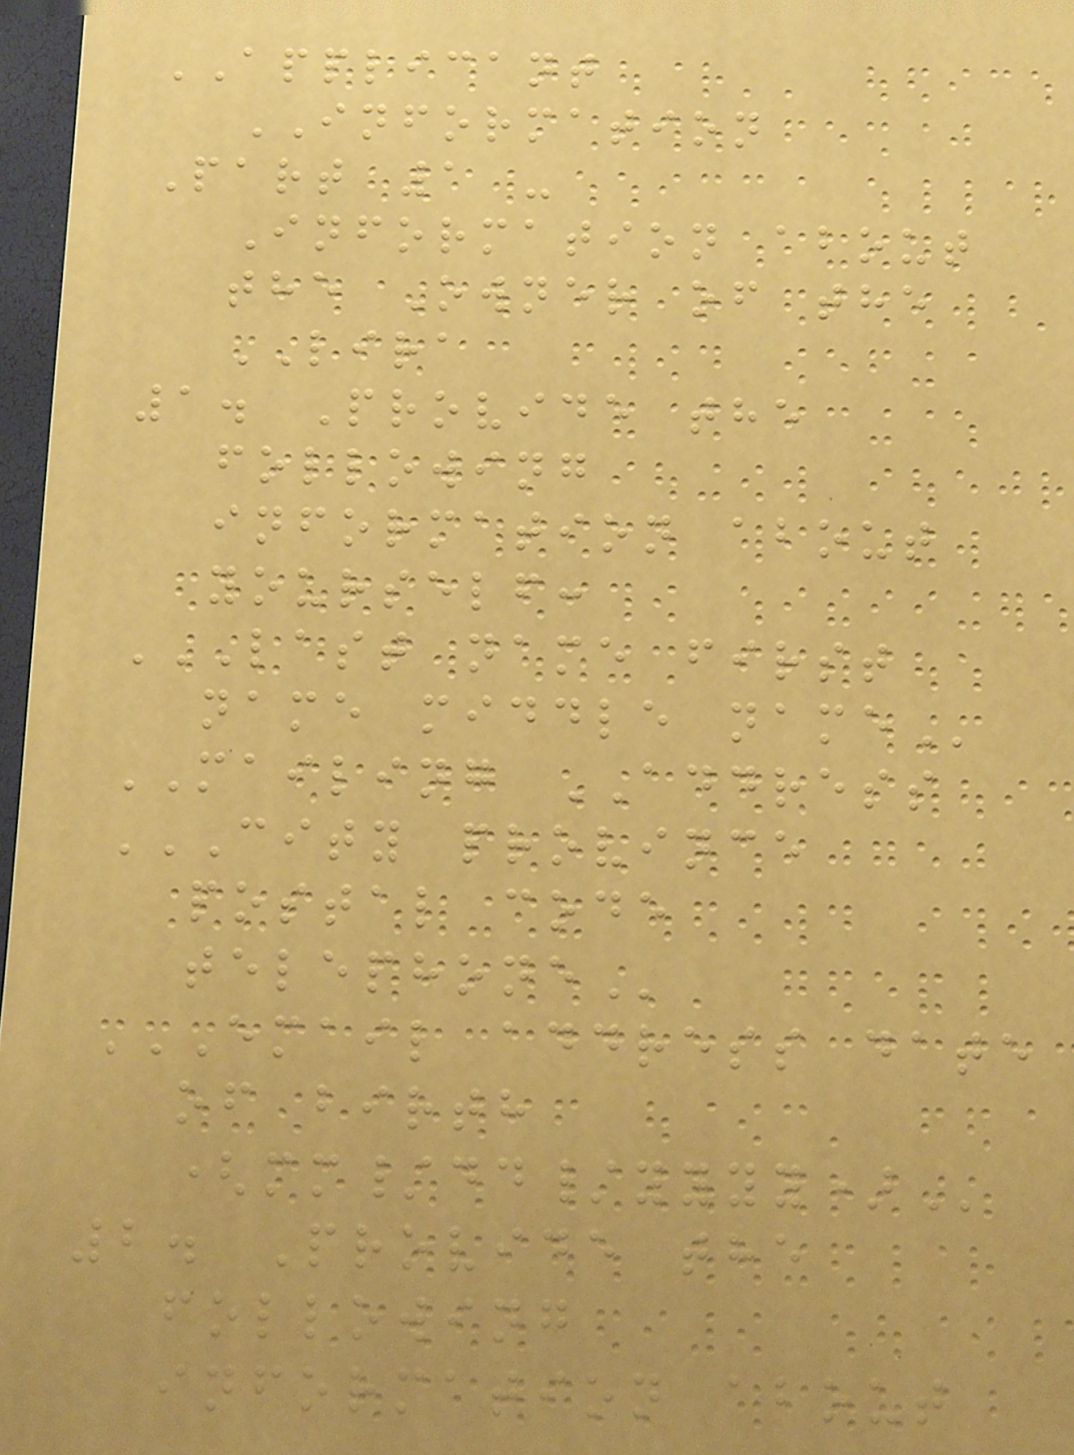APPLICANT
INFORMATION
Part 1 -
Information about
the Owner of the
LIRA
1. Provide the
following
information about
yourself:
LAST NAME FIRST
NAME MIDDLE NAME
MAILING ADDRESS
CITY PROVINCE
POSTAL CODE
TELEPHONE
EMAIL ADDRESS DATE
OF BIRTH
(MM/DD/YYYY)
2. Provide the
following
information about
